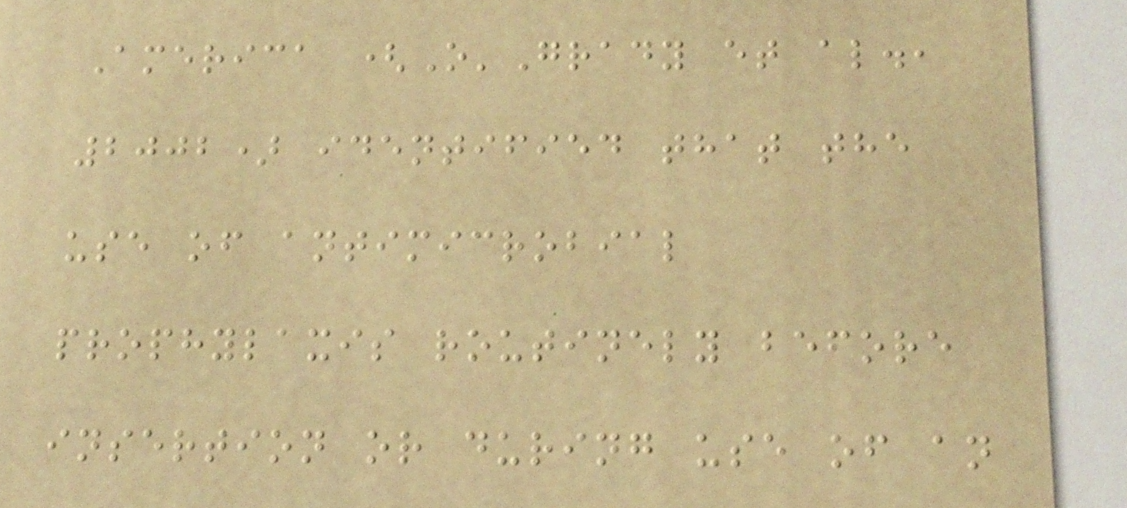America (O'Grady et al.,
2002) identified that the
use of antimicrobial
prophylaxis routinely before
insertion or during use of an
